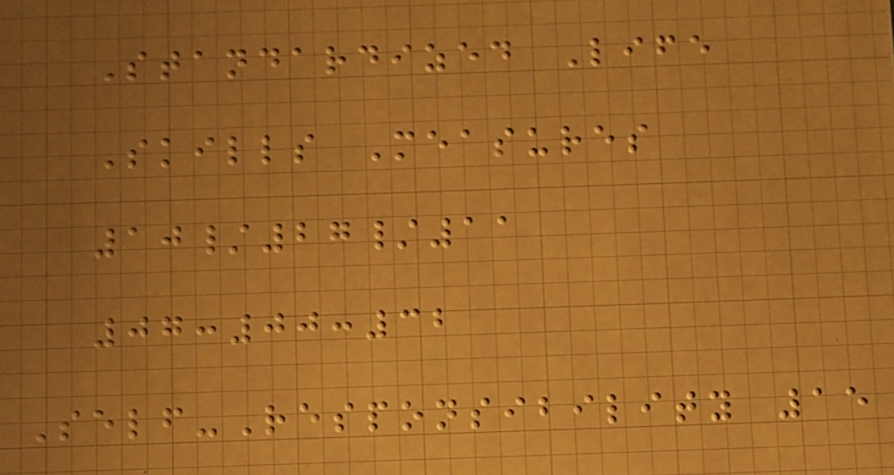Standardized Life
Skills Measures
10/27/11
07:00:32
Self-Responsibility 15
